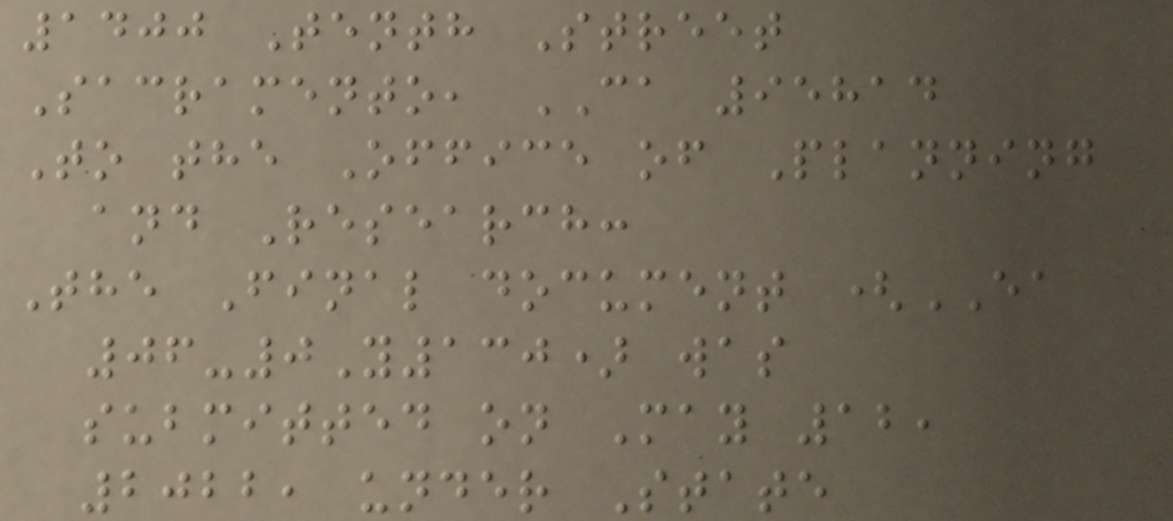1400 Tenth Street
Sacramento, CA 95814
To the Office of Planning
and Research:
The Final document (EA
06-0Y130) was
submitted on May 12,
2022, under State
